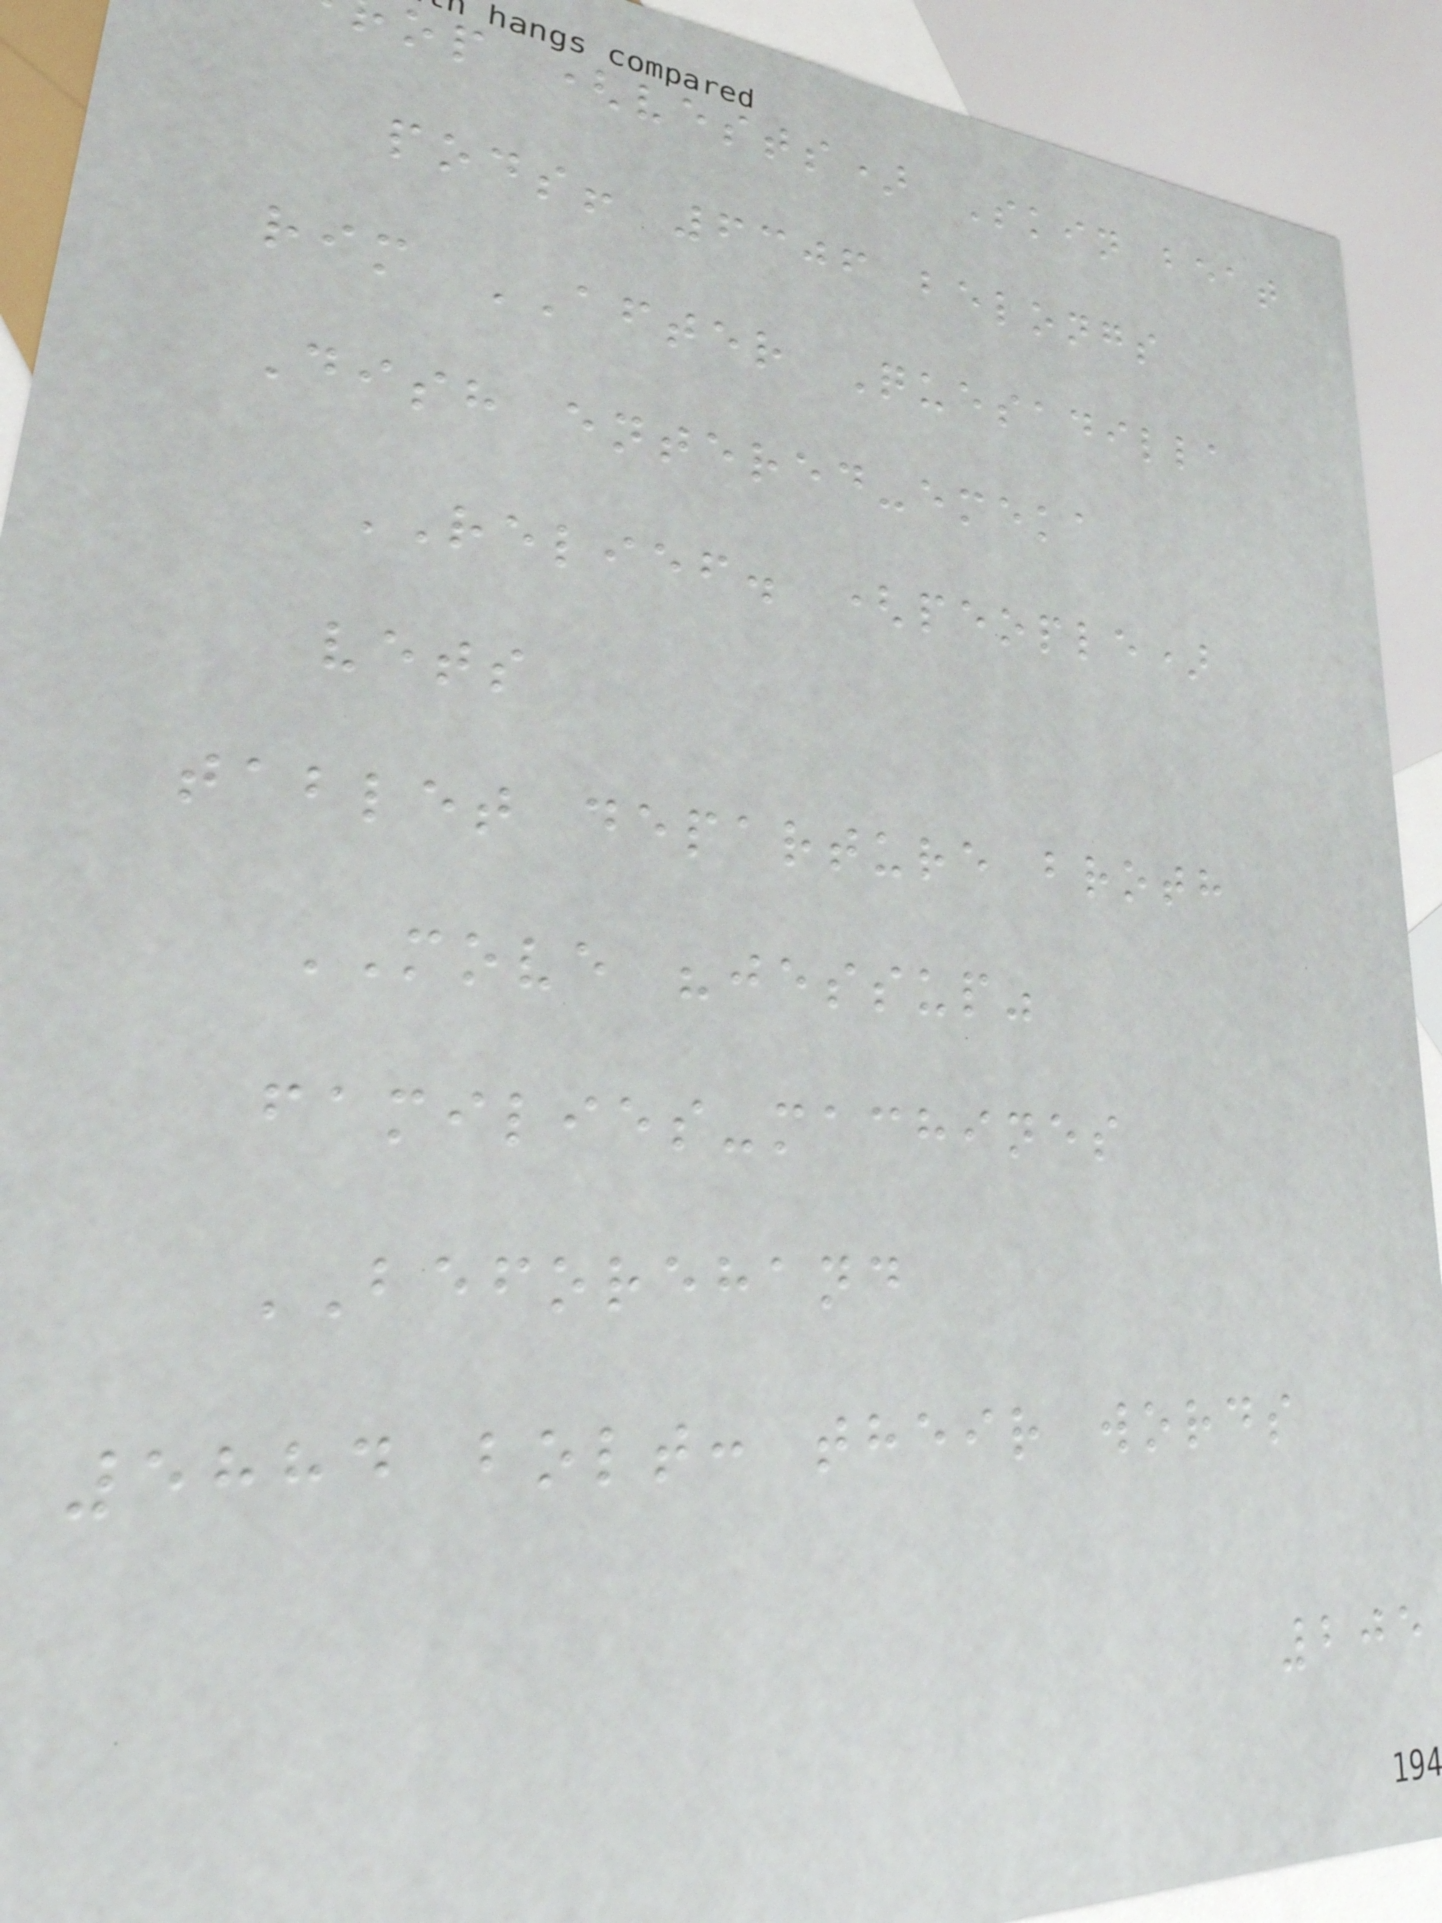op (vests) Skin beat
pods! 6306 belongs
rim AFTER Quesadilla
Dish entered-emeka
RELIEF. (people)
vets
tablet departure broth
MOVE "jessup"
families-machines
BEFOREHAND
5884 bolt: their words
205
